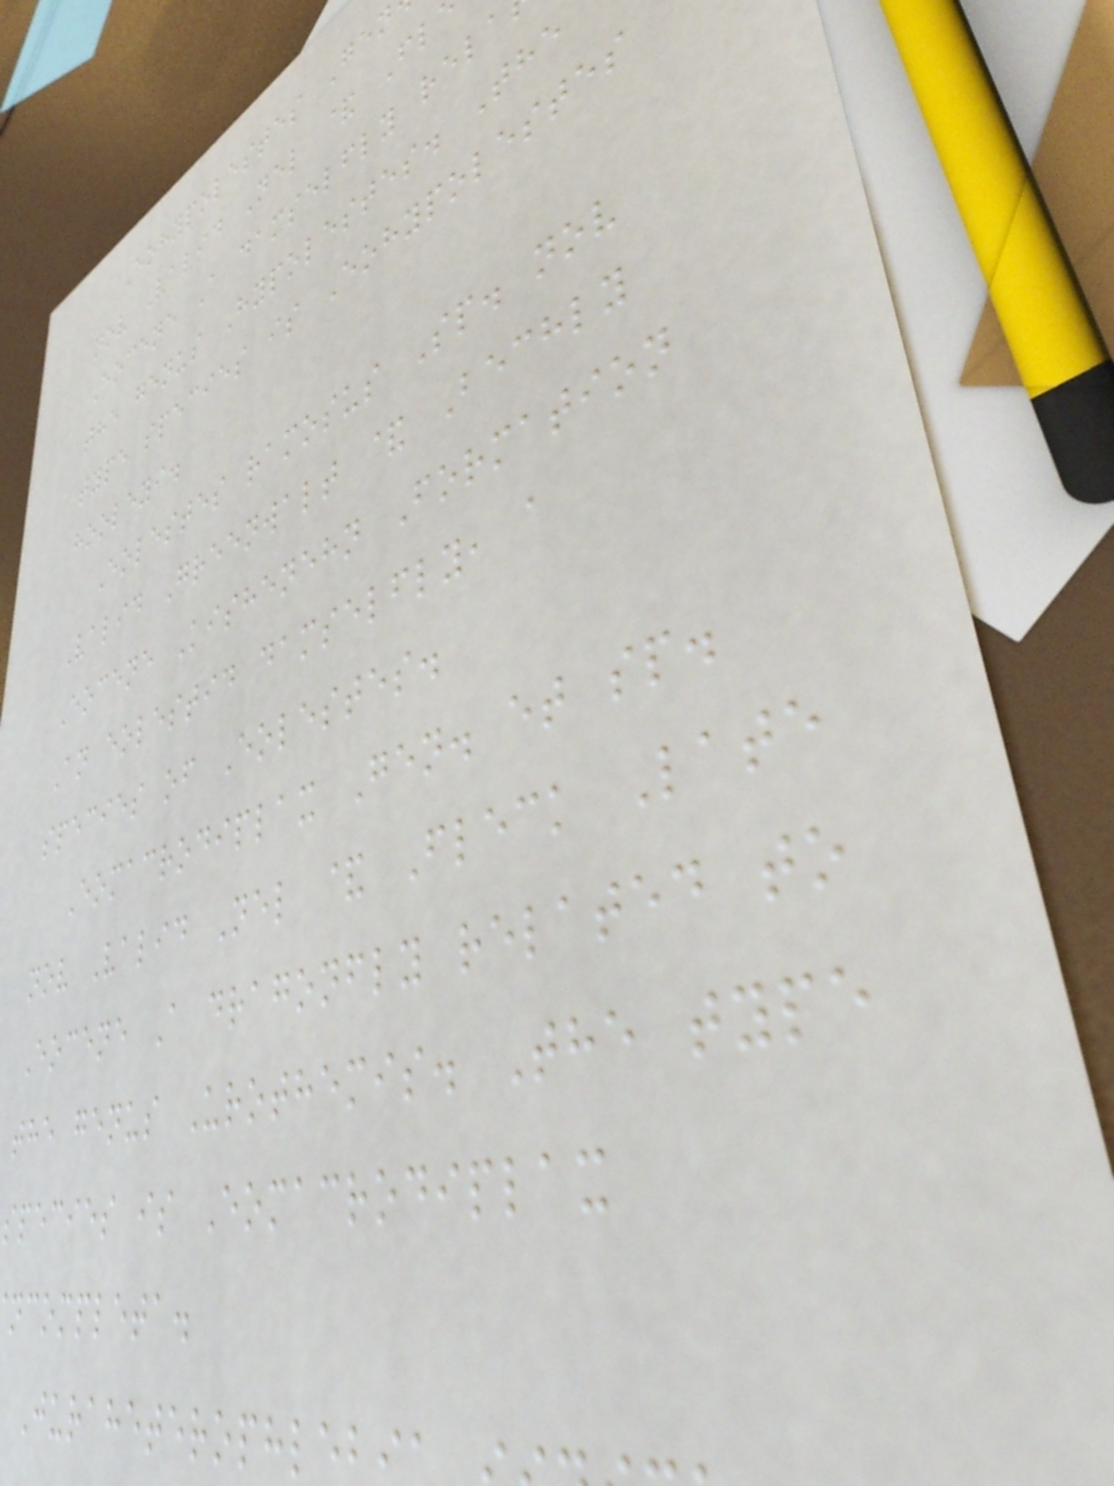Eohypolestes Gen
nov Valid Nel & Fl
Eocene A damselfly rela
the genus Hypolestes. The
type species is Eohypolestes
hooleyi.
Eolestes ramosus Sp. nov
Valid Greenwalt & Bechly
Eocene Kishenehn Formation
An eolestid damselfly, a
species of Eolestes.
Eomacrodiplax Gen. et sp.
nov Valid Nel & Fleck Late
Eocene A dragonfly related to
the genus Urothemis. The type
species is Eomacrodiplax
ncompleta.
Juraheterophle
